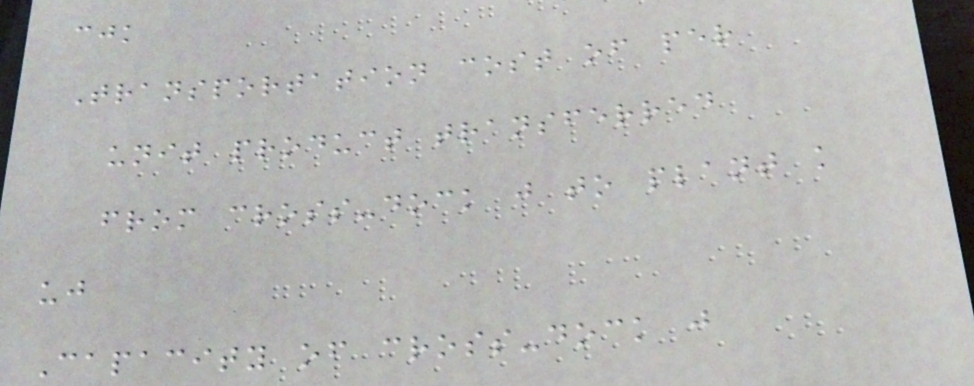cjk
Transportation cost of per
unit product transferred
from cross-dock j to plant k
uj
Capacity of cross-dock j
